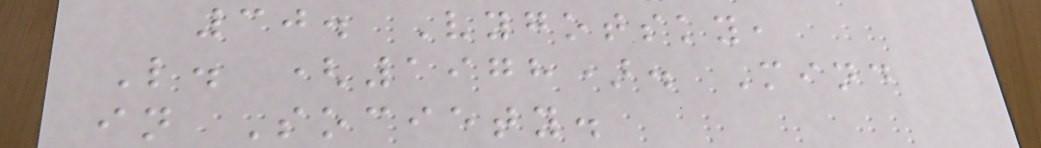30. Vygotsky,
L. (1978). Mind
in Society.
